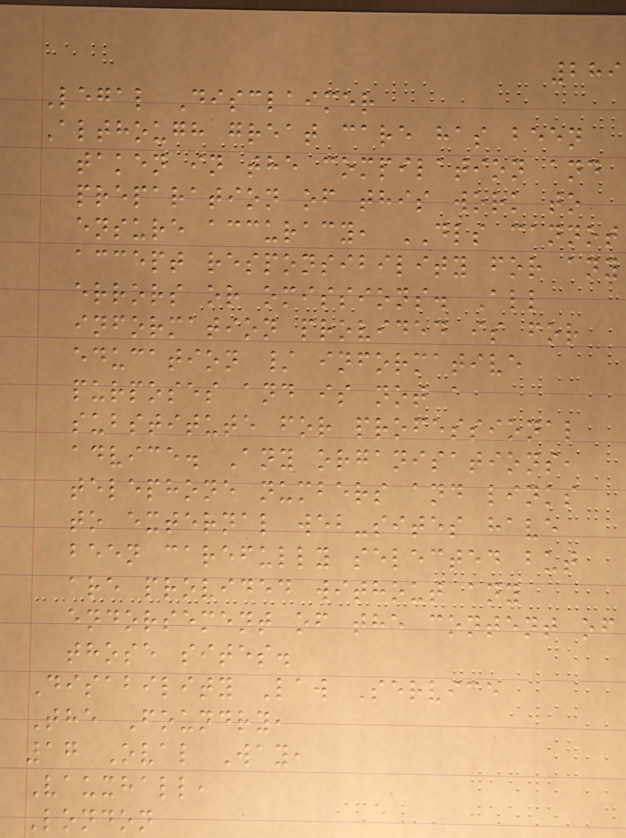289
Legal Disclaimer
Although great care has been
taken in the compilation and
preparation of this work to
ensure accuracy, DLS cannot
accept responsibility for any
errors or omissions. All
information provided is for
education / informative
purposes and is not a
substitute for professional
advice. Any organisations,
telephone numbers and links
to external web-sites have
been carefully selected but
are provided without any
endorsement of the content of
those sites.
Disability Law Service
The Foundry,
17 Oval Way,
Vauxhall,
London
